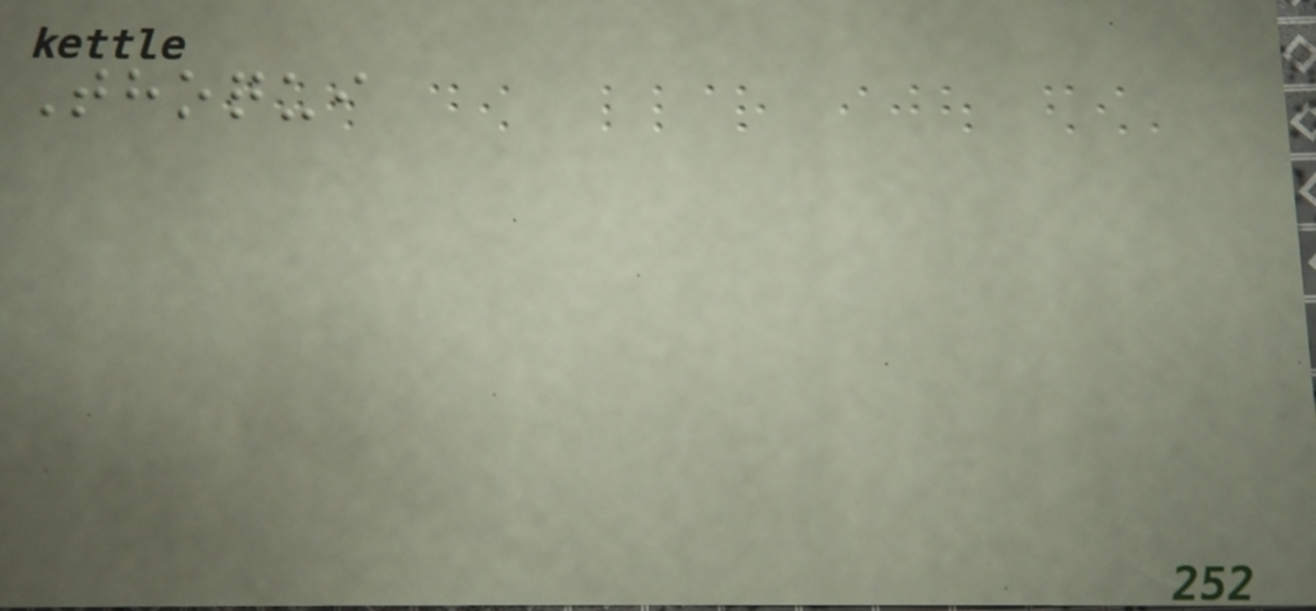Thoqui
